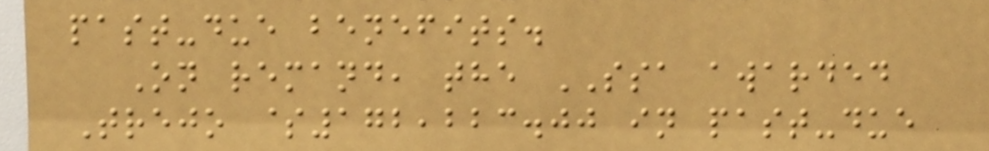past-due benefits.
On remand, the SSA awarded
Trejo $172,223.00 in past-due
